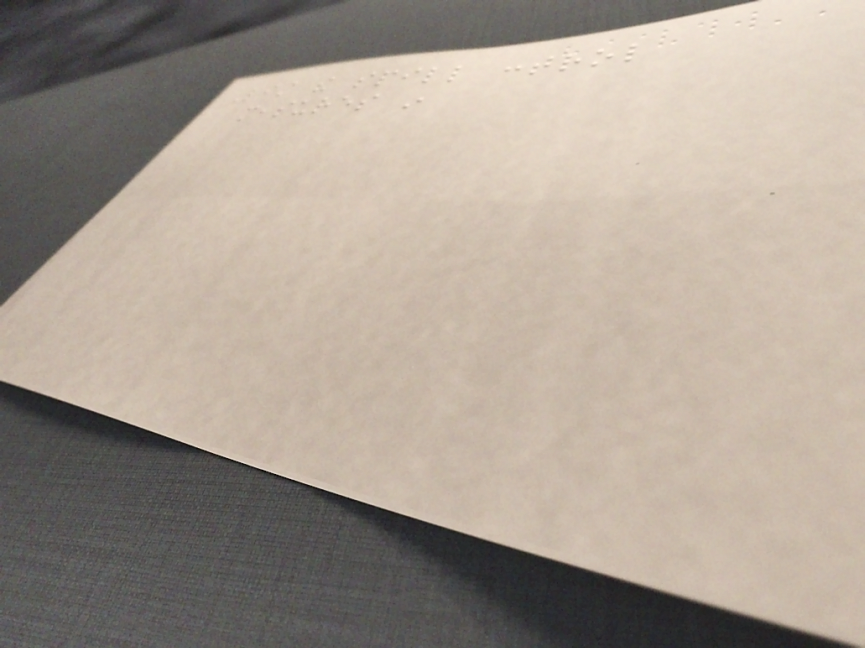List the spill control
measures in
